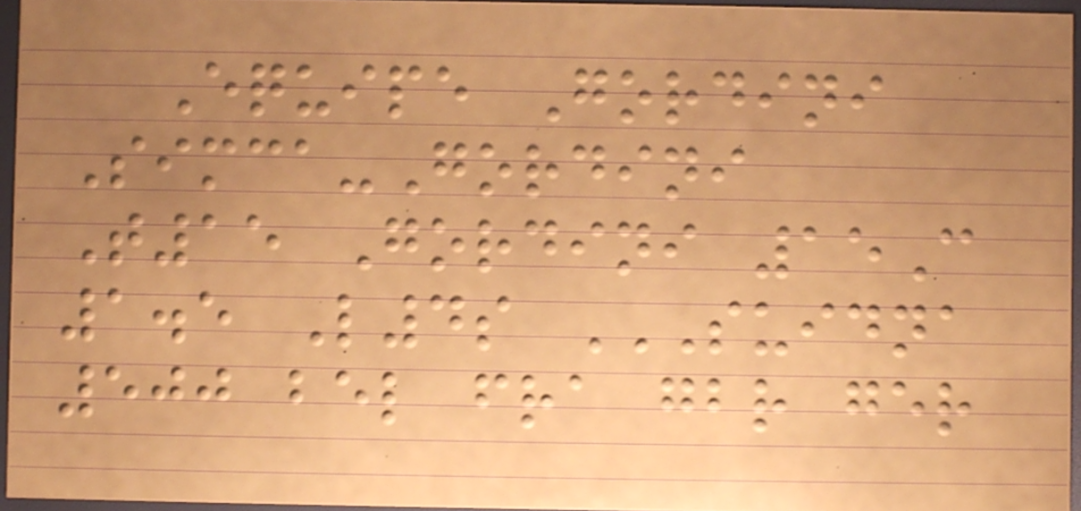Equipe Gordini
Simca-Gordini
T15 Gordini 15C
1.5 L4s SUIDNA
500 BEL FRA GBR GER
